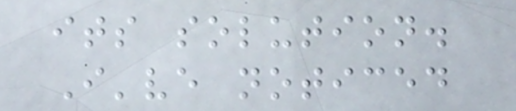its solution.
I've noticed
